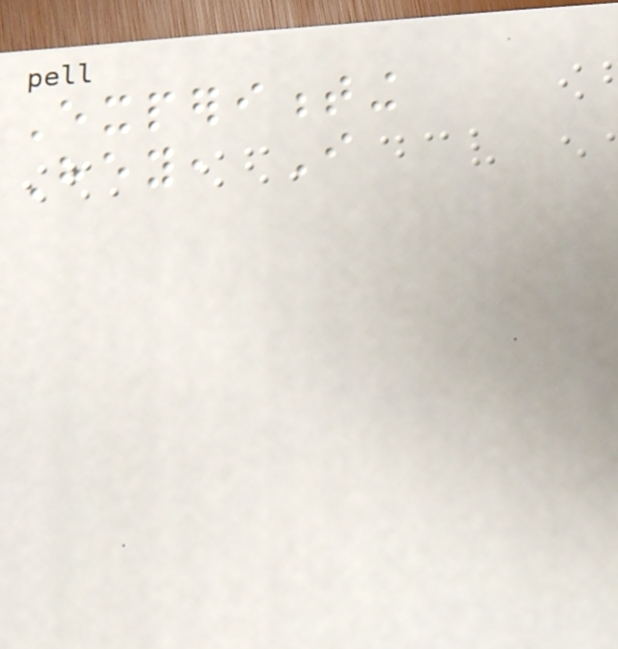Experimenting
Hey, I
